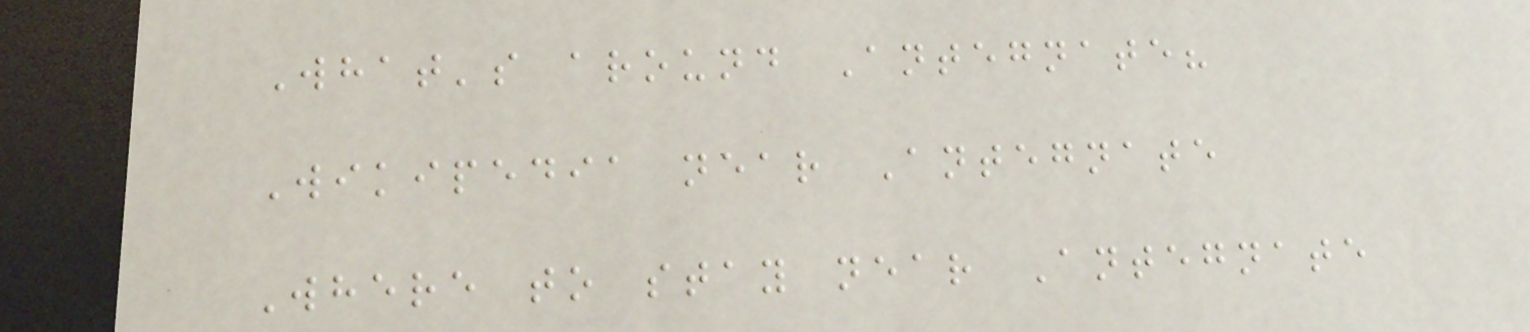What's around Antegnate?
Wikipedia near Antegnate
Where to stay near Antegnate
